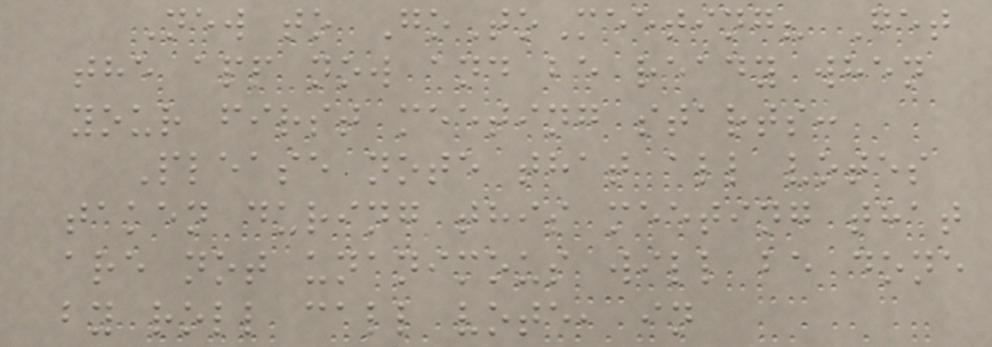New to GoToMeeting? Get
the app now and be ready when
your first meeting starts:
Please note that all votes
taken during this meeting that
are not unanimous will be done
by roll call vote, in
